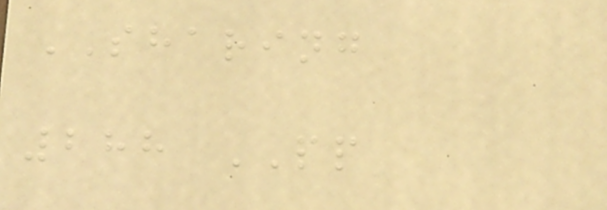SHARING
288 PP
